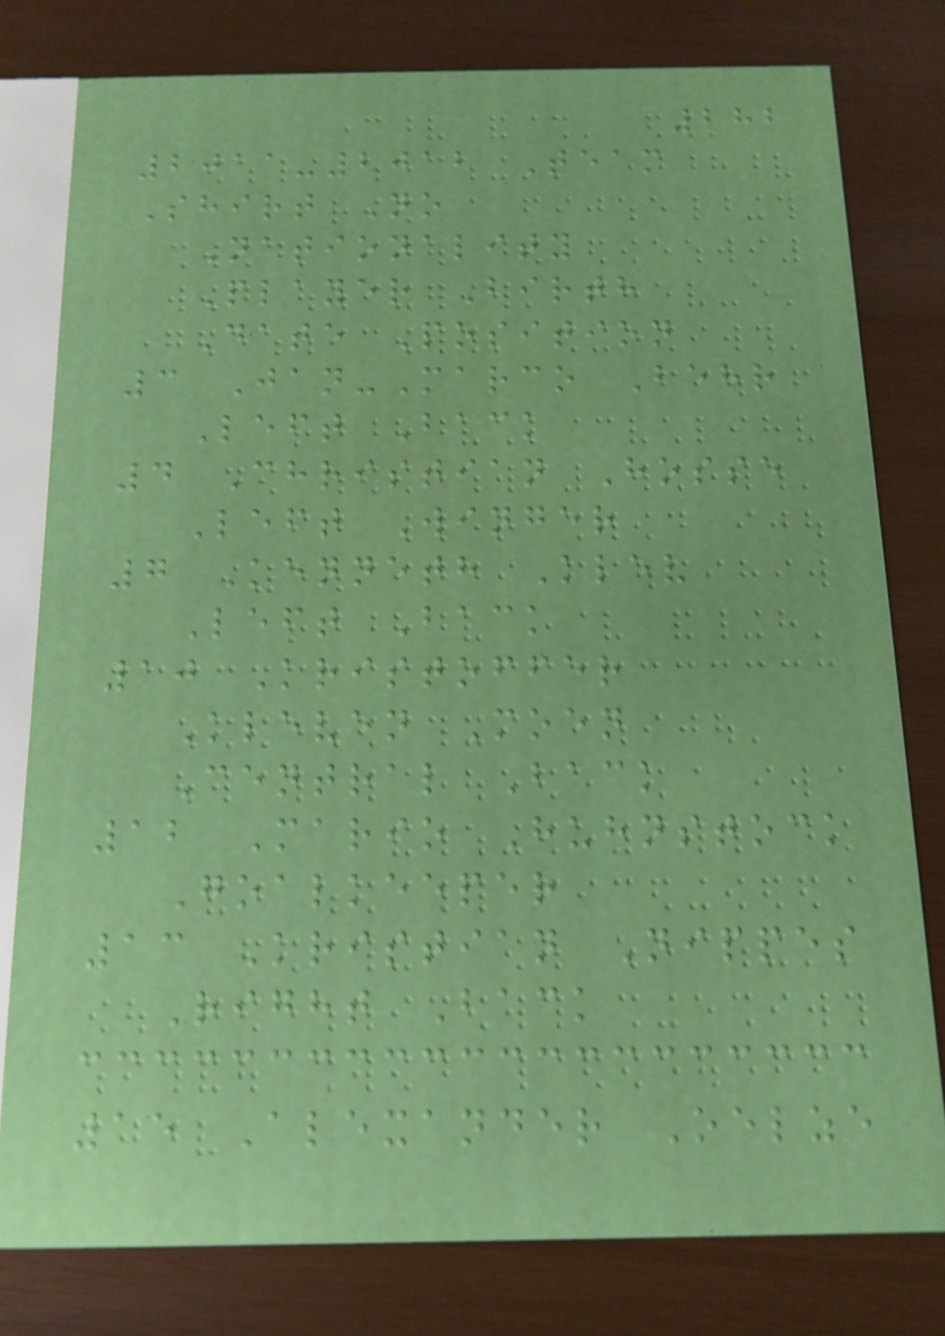282
2011-2012 Team
Shirt No
Nationality
Player Birth
Date Position
3 Jan-Marco Behr
Left Back
4 Christian Hosse
Left Winger
7 Kenneth Klev
Left Back
10 Kristoffer
Kleven Moen
Central Back
12 Mario Huhnstock
Goalkeeper
13 Kristian Nippes
Right Back
15 Alexander Oelze
